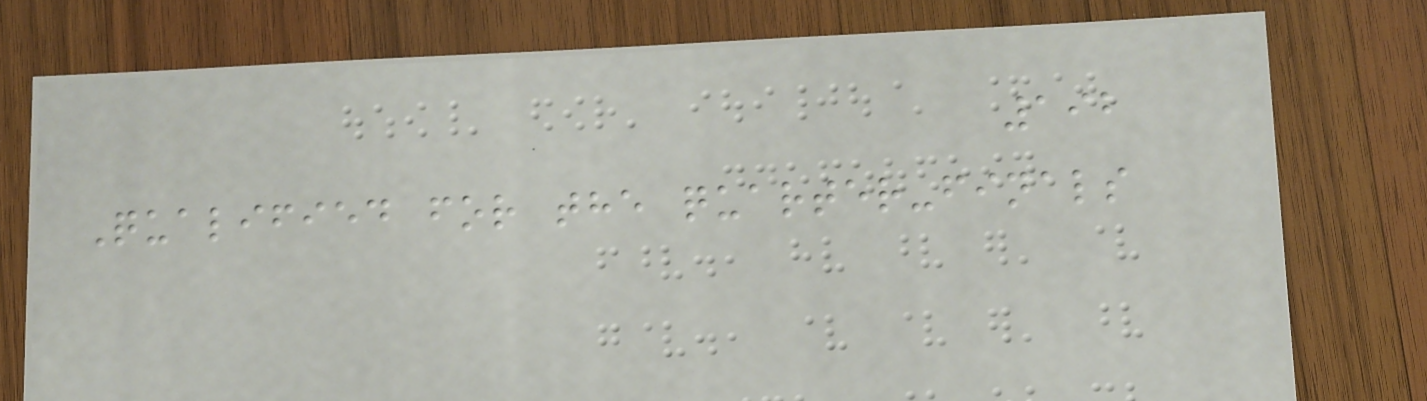192
Qualified for the quarter-finals
